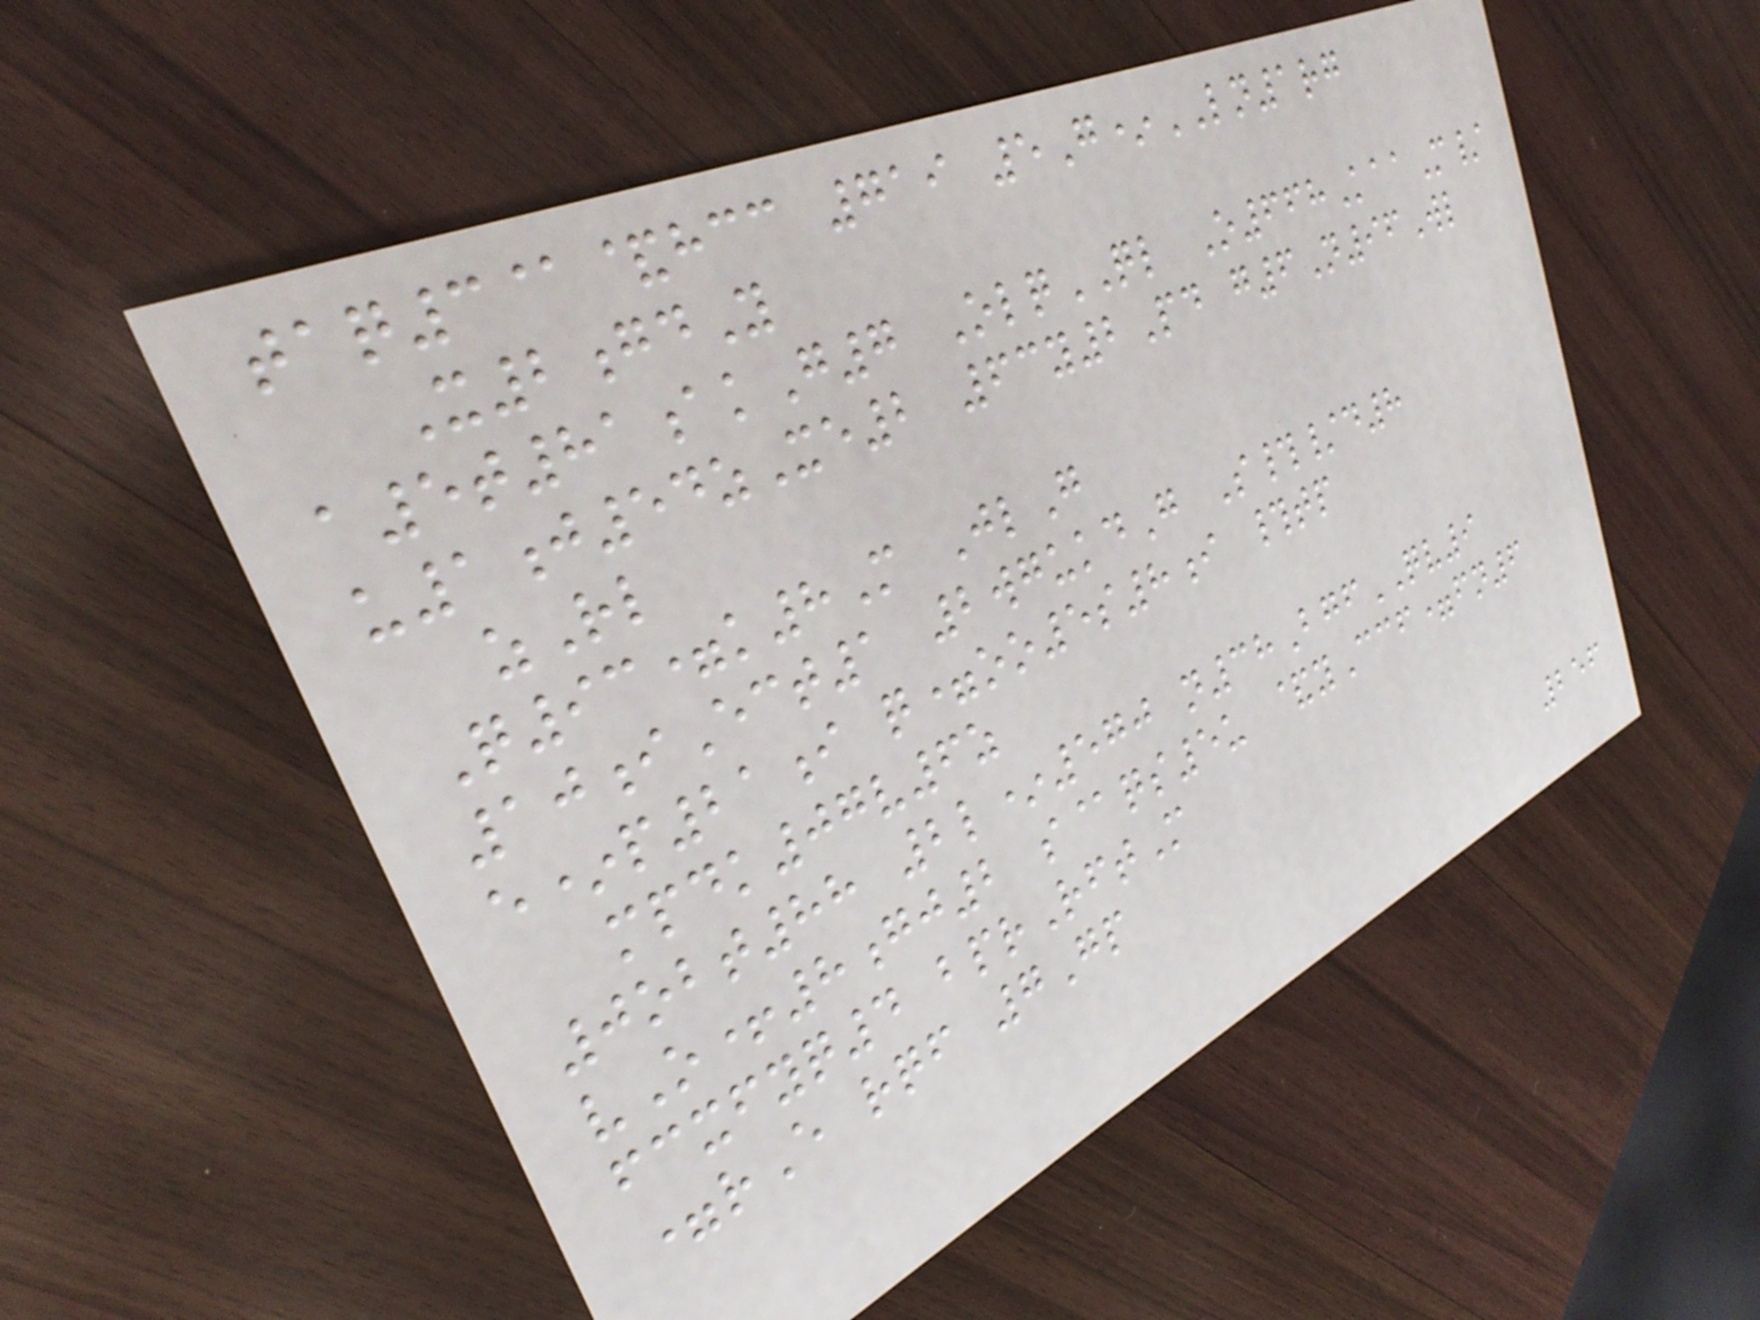taq3@&hcc 719 5G*LN1rg
X2gdY
a5t81akG7 OlqQL O668KaaM/
u1j54zXe2 63y2Pd g6N96Wl
zRl
Q93=k8M JlG
10iEct1 2wgukdG S#/d8
e*p21i q=oo5s8i #tp
mpdk07v6z
0obt88 2l*570 n38BgfQV9
vO+8gj2 s@qs5u &yCcf=fn6
fcxfyq4 bprRftM
=rE rqf 7Gp
256
